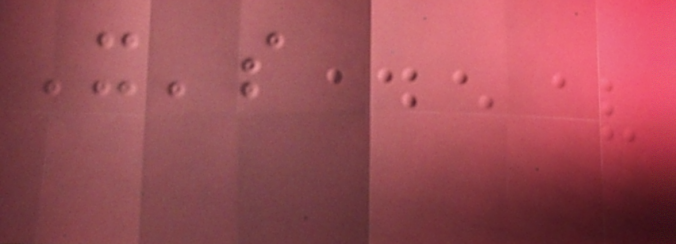It's
